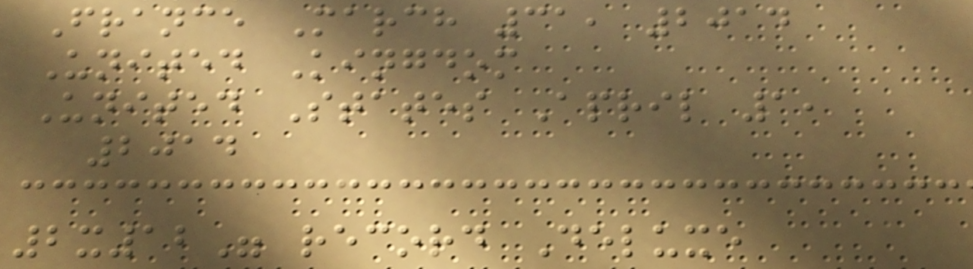France March 31, 2014
United Kingdom
United States April 1,
2014
2x12" record Deluxe
